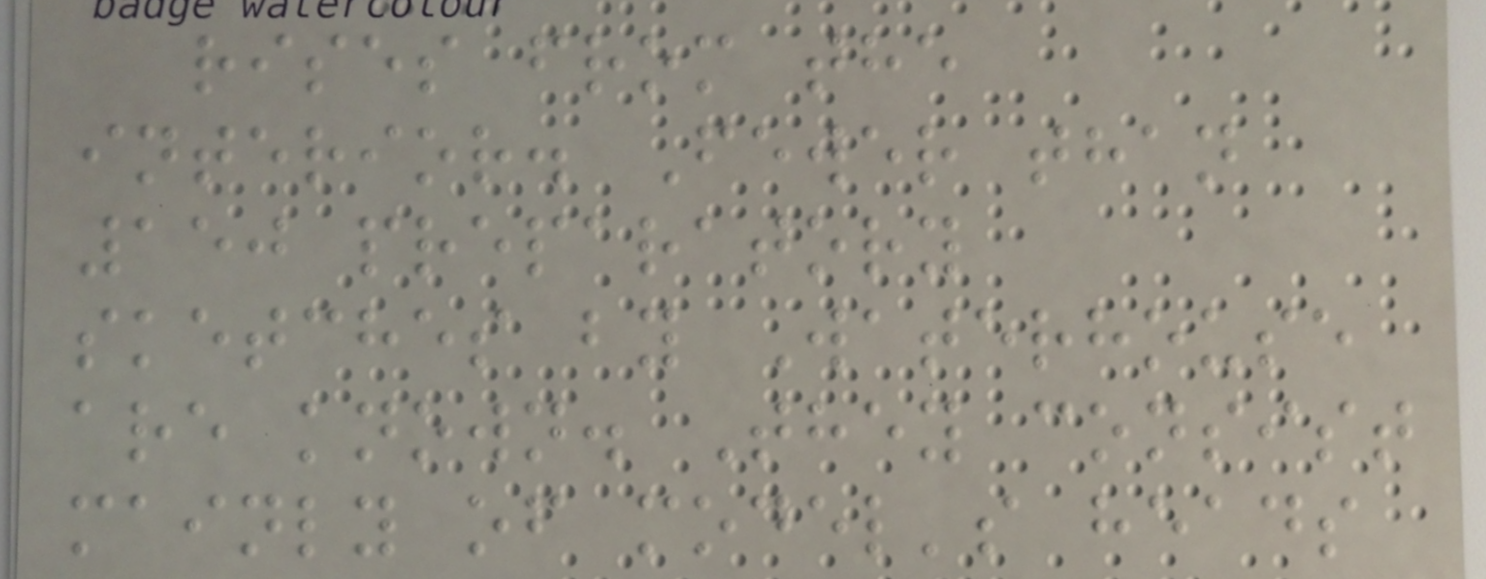rises from the
interior. Fewer than
150 preparatory
sketches by Waterhouse
are known. They consist
mainly of model's heads
